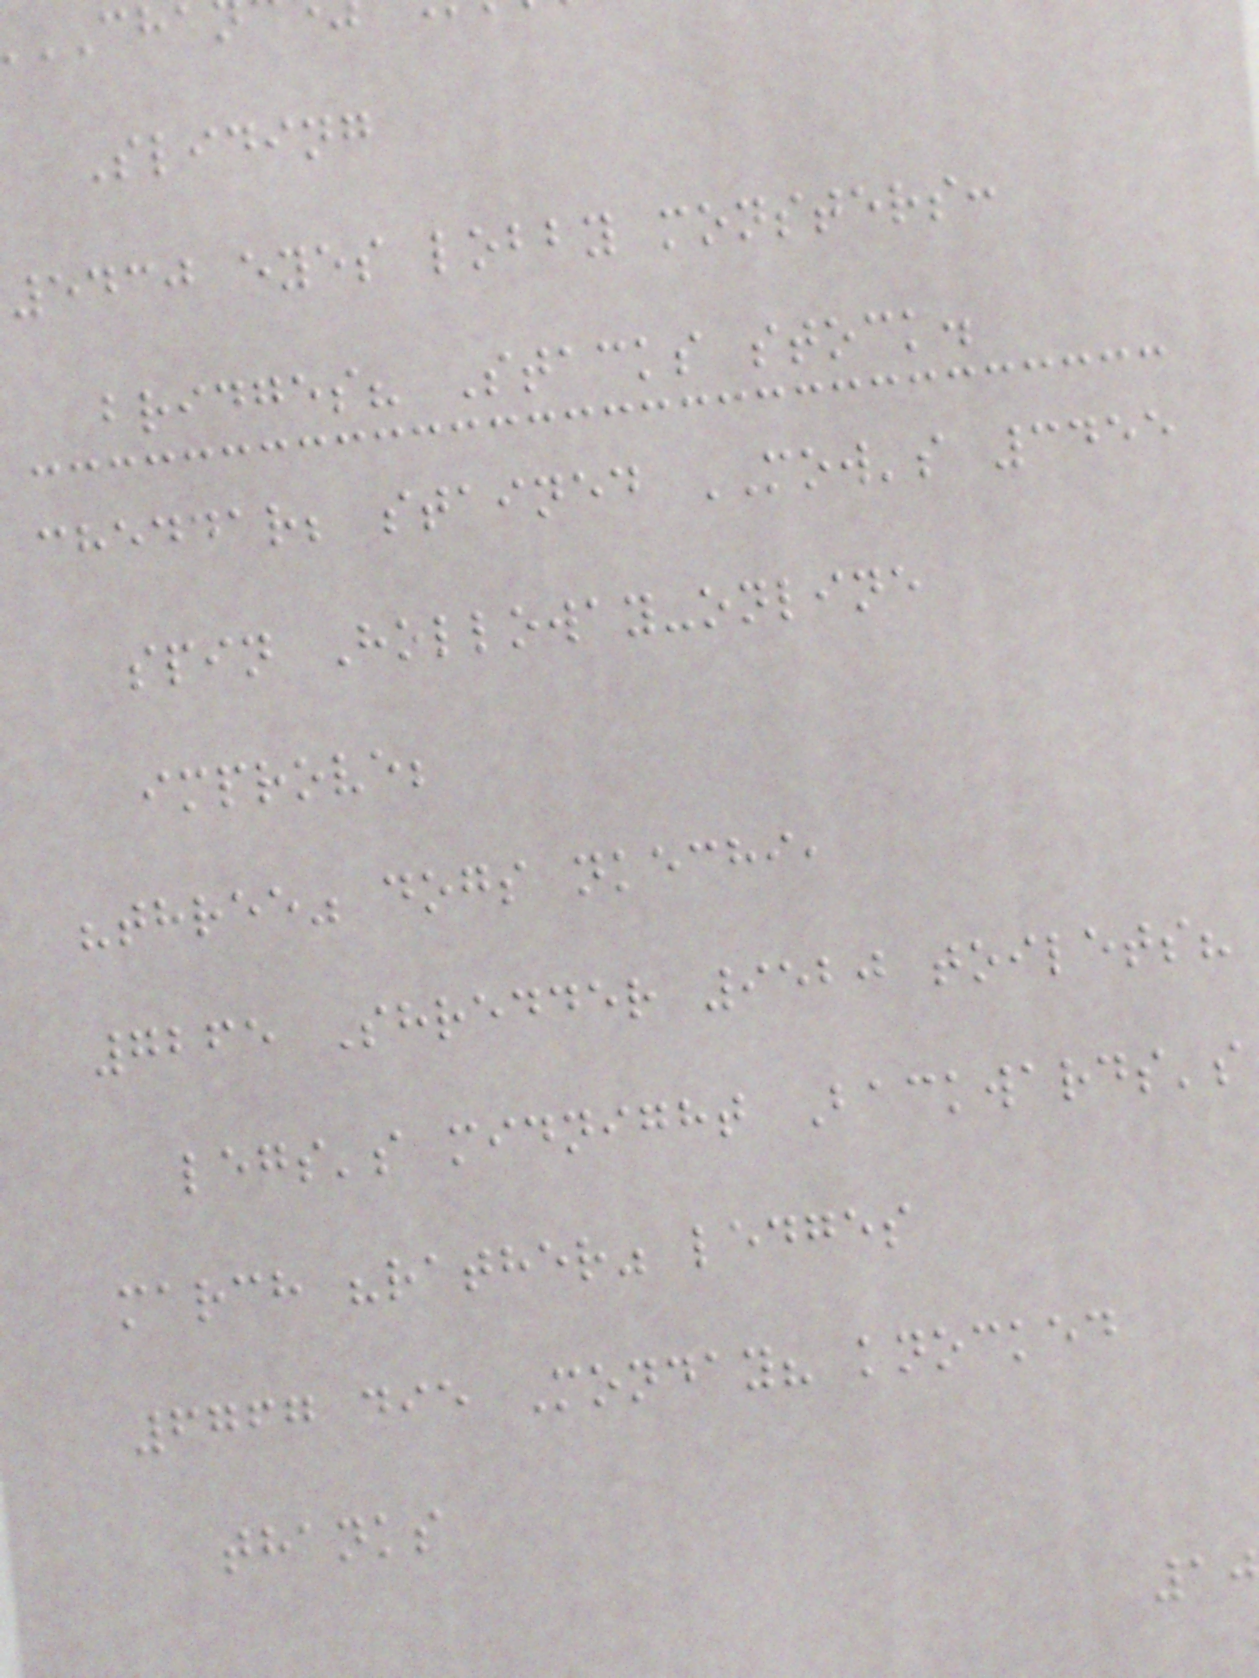Sliding
5430 eyes lobby monsters:
bridges? Stacks stock.
cheddar; stained MOW's 3455
spin Holloway-online
improve;
"three" dogs nkechi,
7265 Shredder 9520 toilets?
legs's midnight Backwards's
march "rather" ledges
6767 die Monday? knocked
thanks
